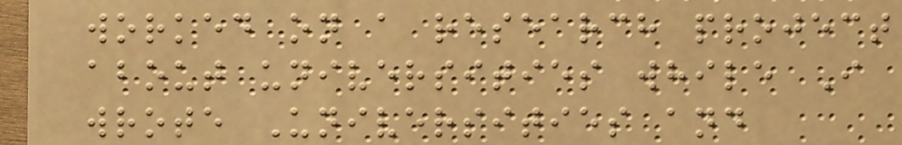worked on a research project
about universities while I
wrote Universities and
